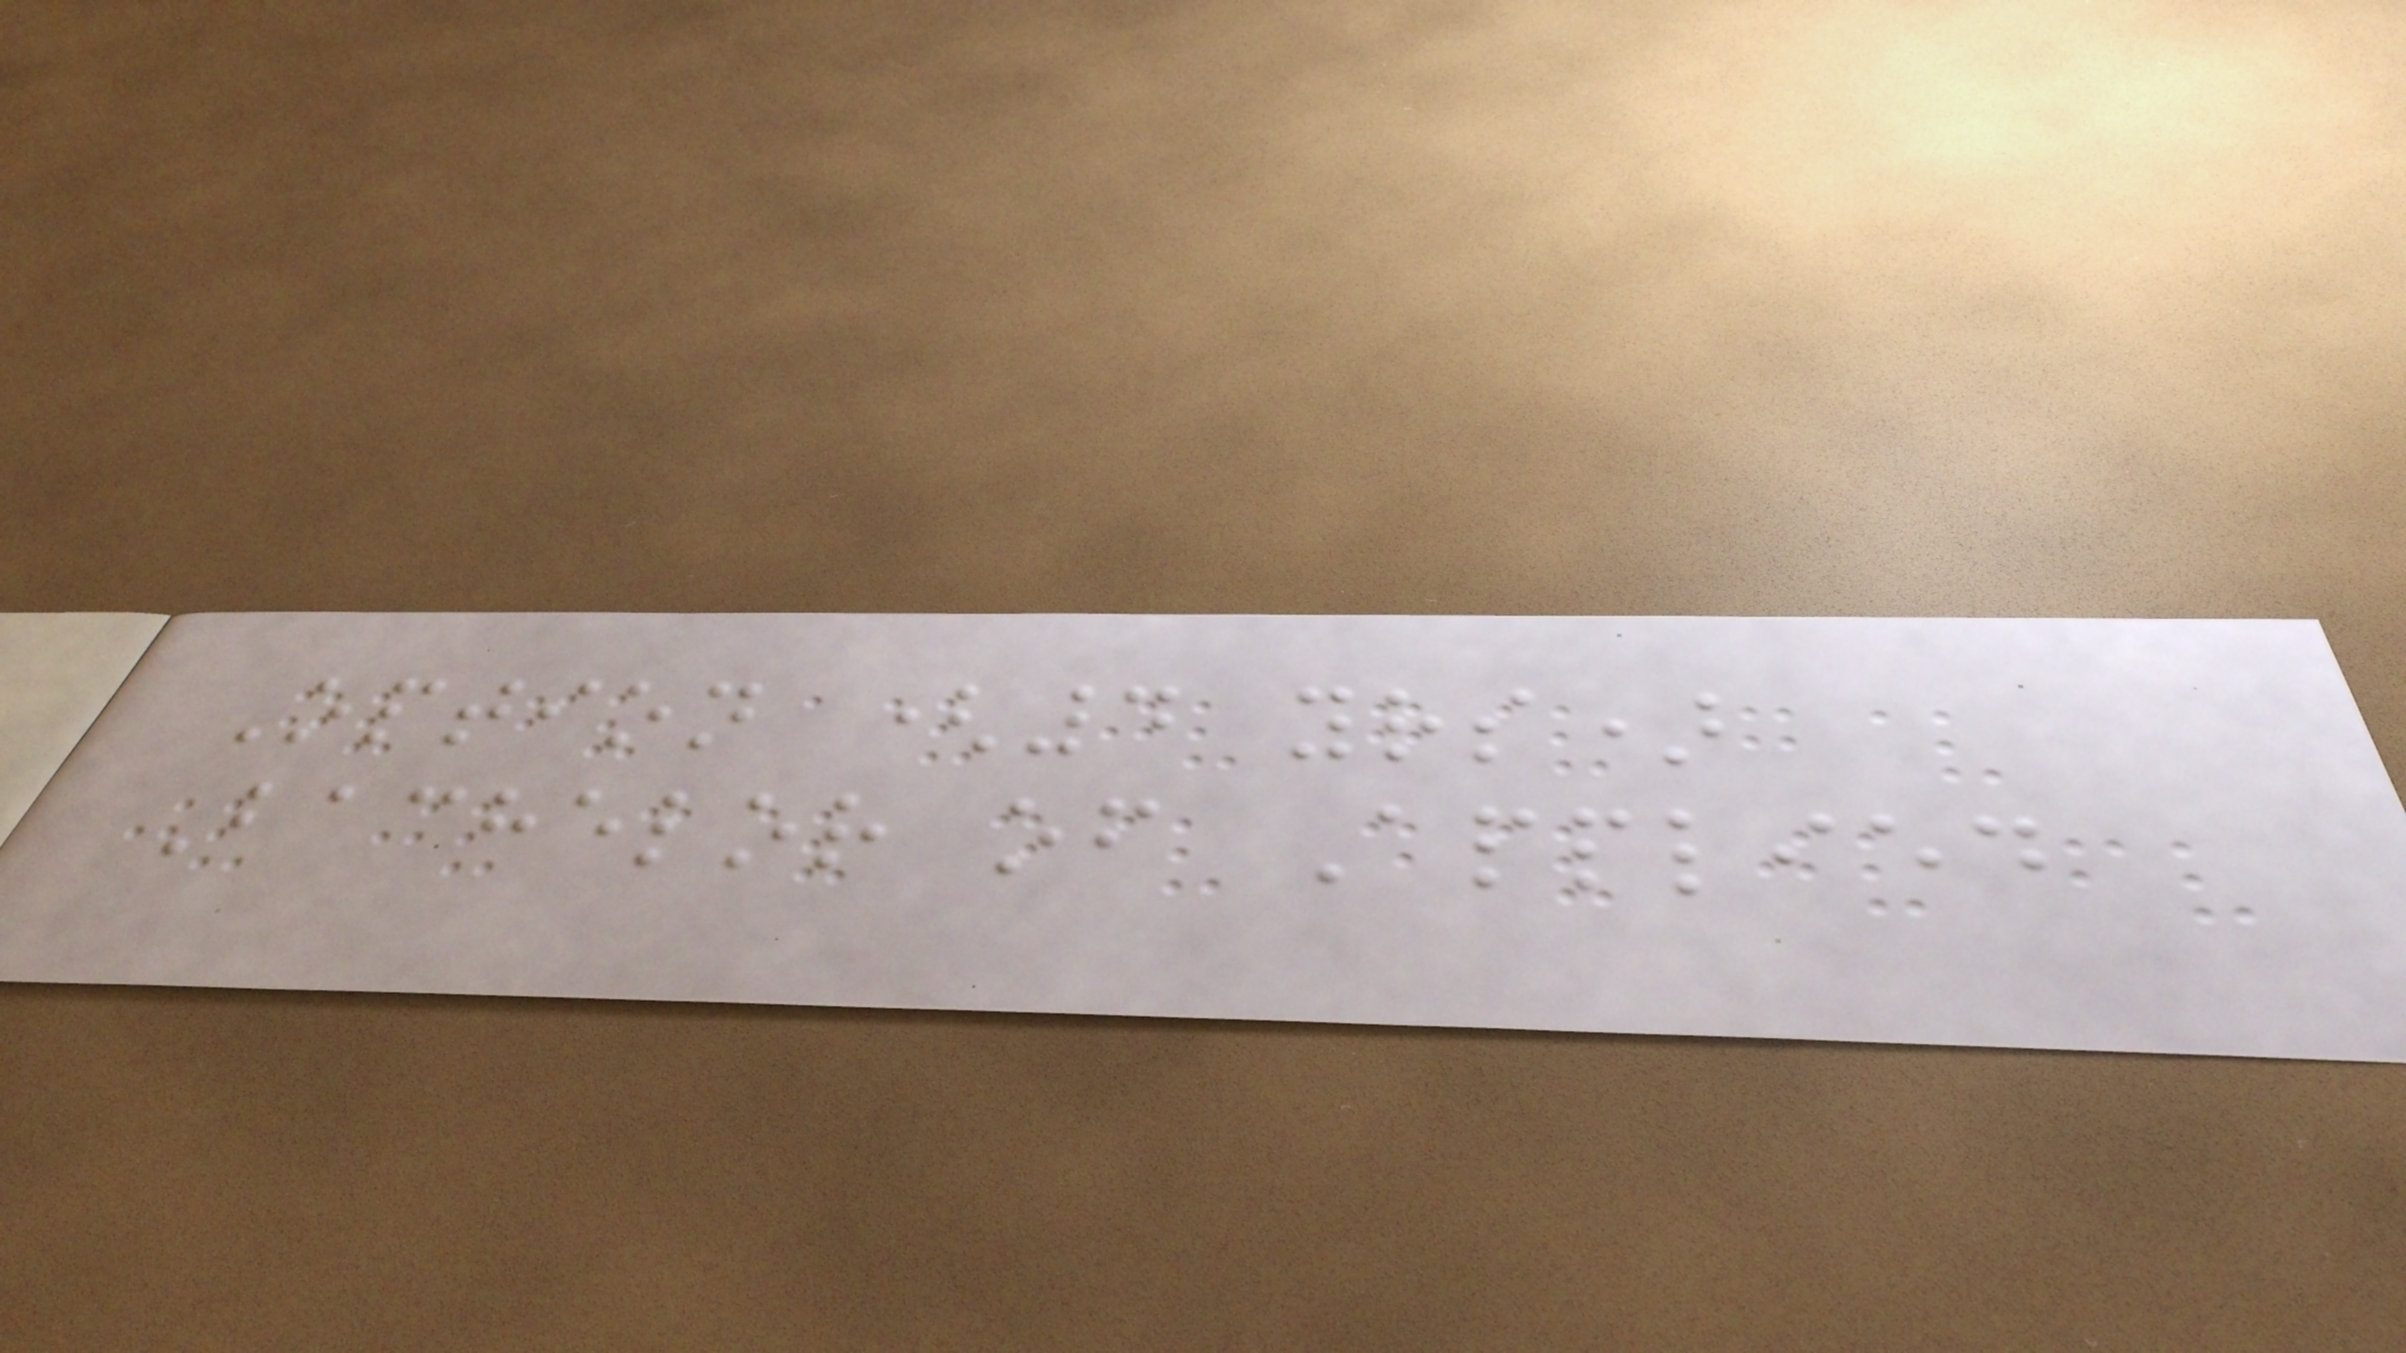Option (4 yrs)
Bachelor of Applied
